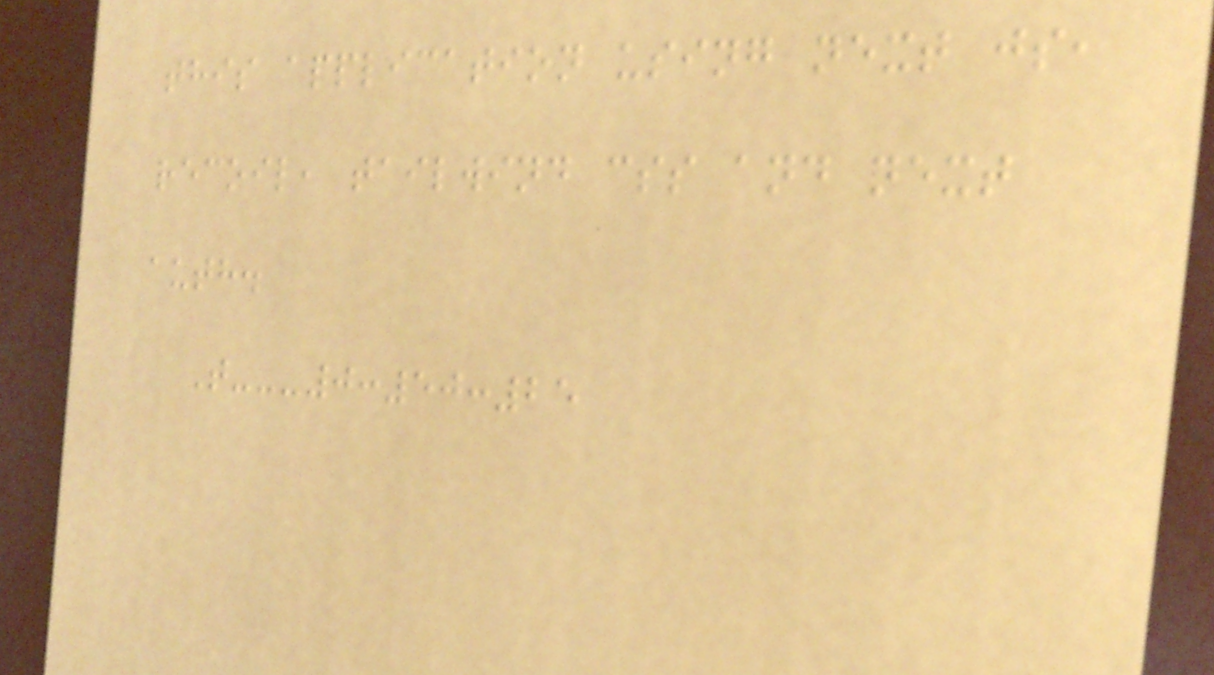this application using next js,
recoil, tailwind css and next
auth.
T---0:50:25
